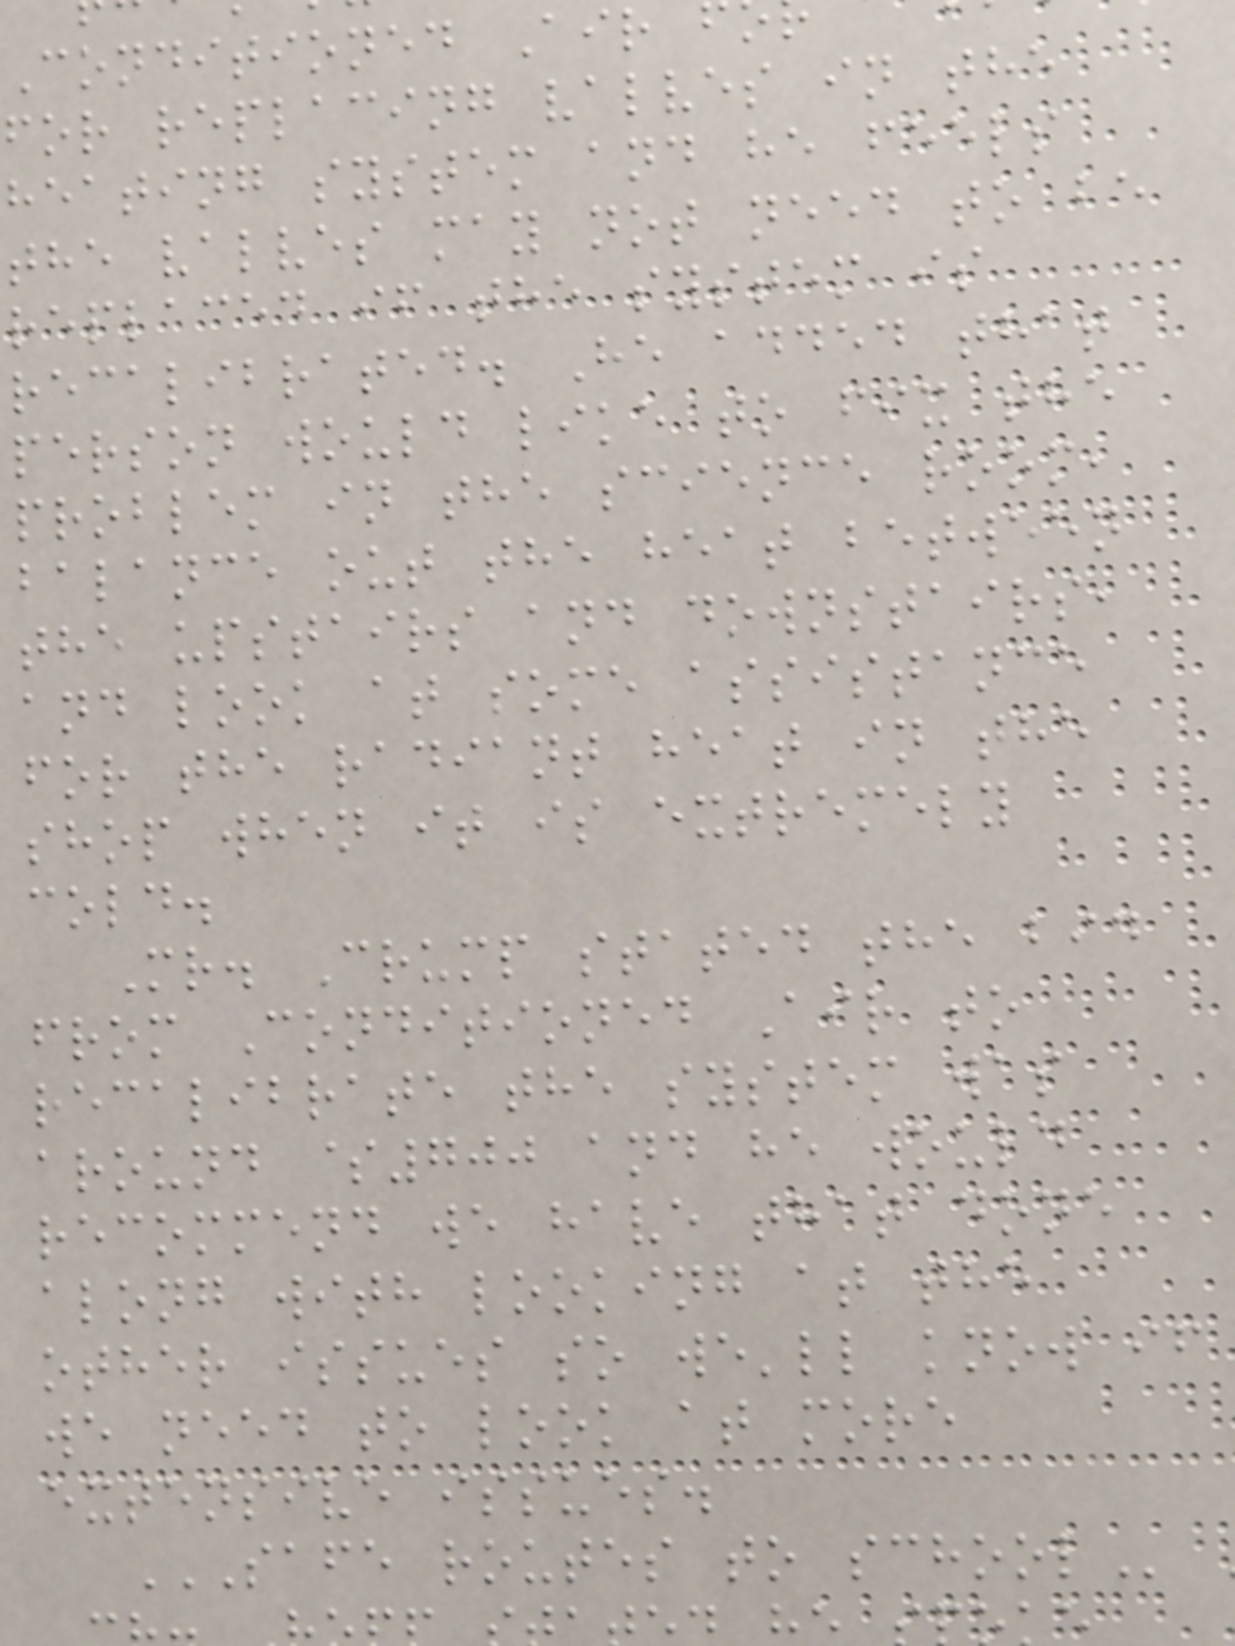Conditioned Air
for replacing valves in the
heating system and he feels
the valves may not need to be
replaced if the system is
recalibrated. He added that
person would like to fix the
problem in the science room,
balance out the heat between
the upstairs and downstairs,
and look at some assistance
for the radiant heat in the
shop when it is extremely
cold.
Mr. Crump stated the bid
from Conditioned Air to
recalibrate the system was
around $700 and he would
recommend we have that done
along with looking at the
other issues so we'll know if
we need to look at more
extensive issues.
SAFE ROUTES TO SCHOOL
